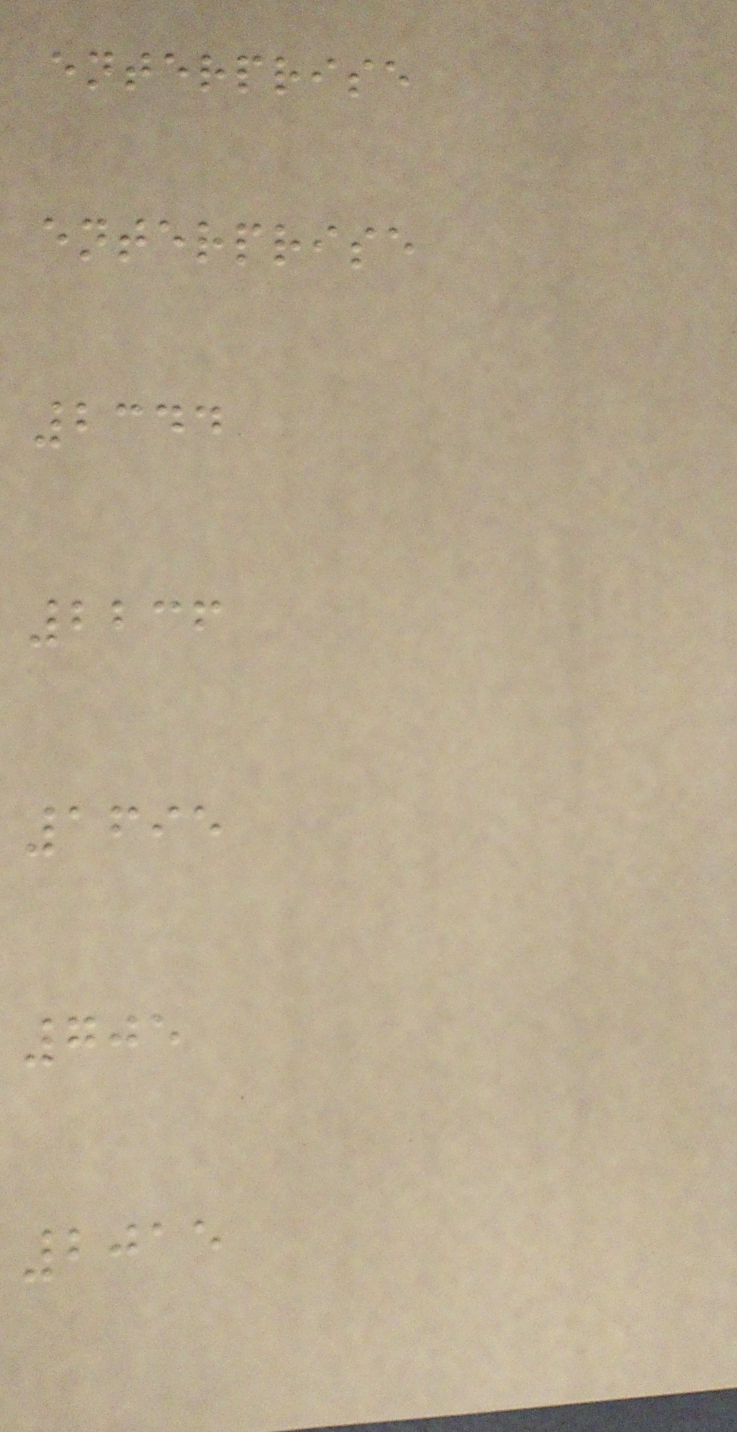enterprise
enterprise
2344
2236
1695
705
2015
